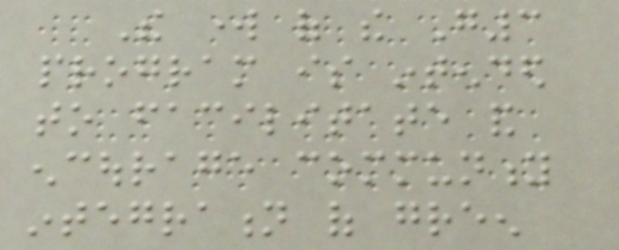The work of the G3
program is intended
to facilitate and
encourage community
integration of green
